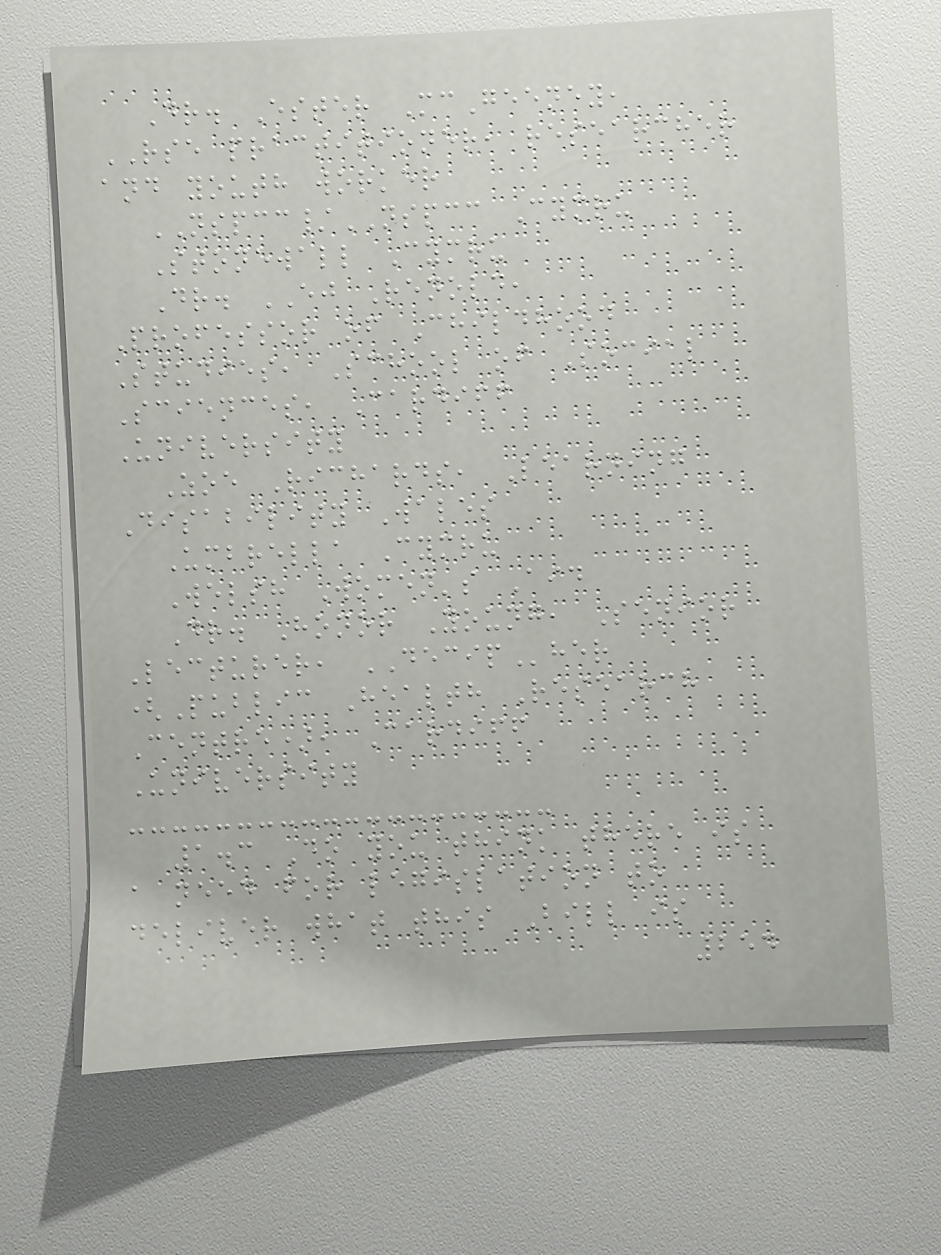Dr. Ester McGeeney,
RSE practitioner, researcher
and youth worker
NSPCC/NSPCC Cymru
Stonewall Cymru
Dr. EJ Renold,
Professor of Childhood
Studies, School of Social
Sciences, Cardiff
University
Zoe Richards, Learning
Disability Wales
Umbrella Cymru
Welsh Women's Aid
Dr. Honor Young, Senior
Lecturer, DECIPher
(Public Health Research
Centre), Cardiff
University
1.3 Do you think there is
a need for legislation to
deliver what this Bill is
254
